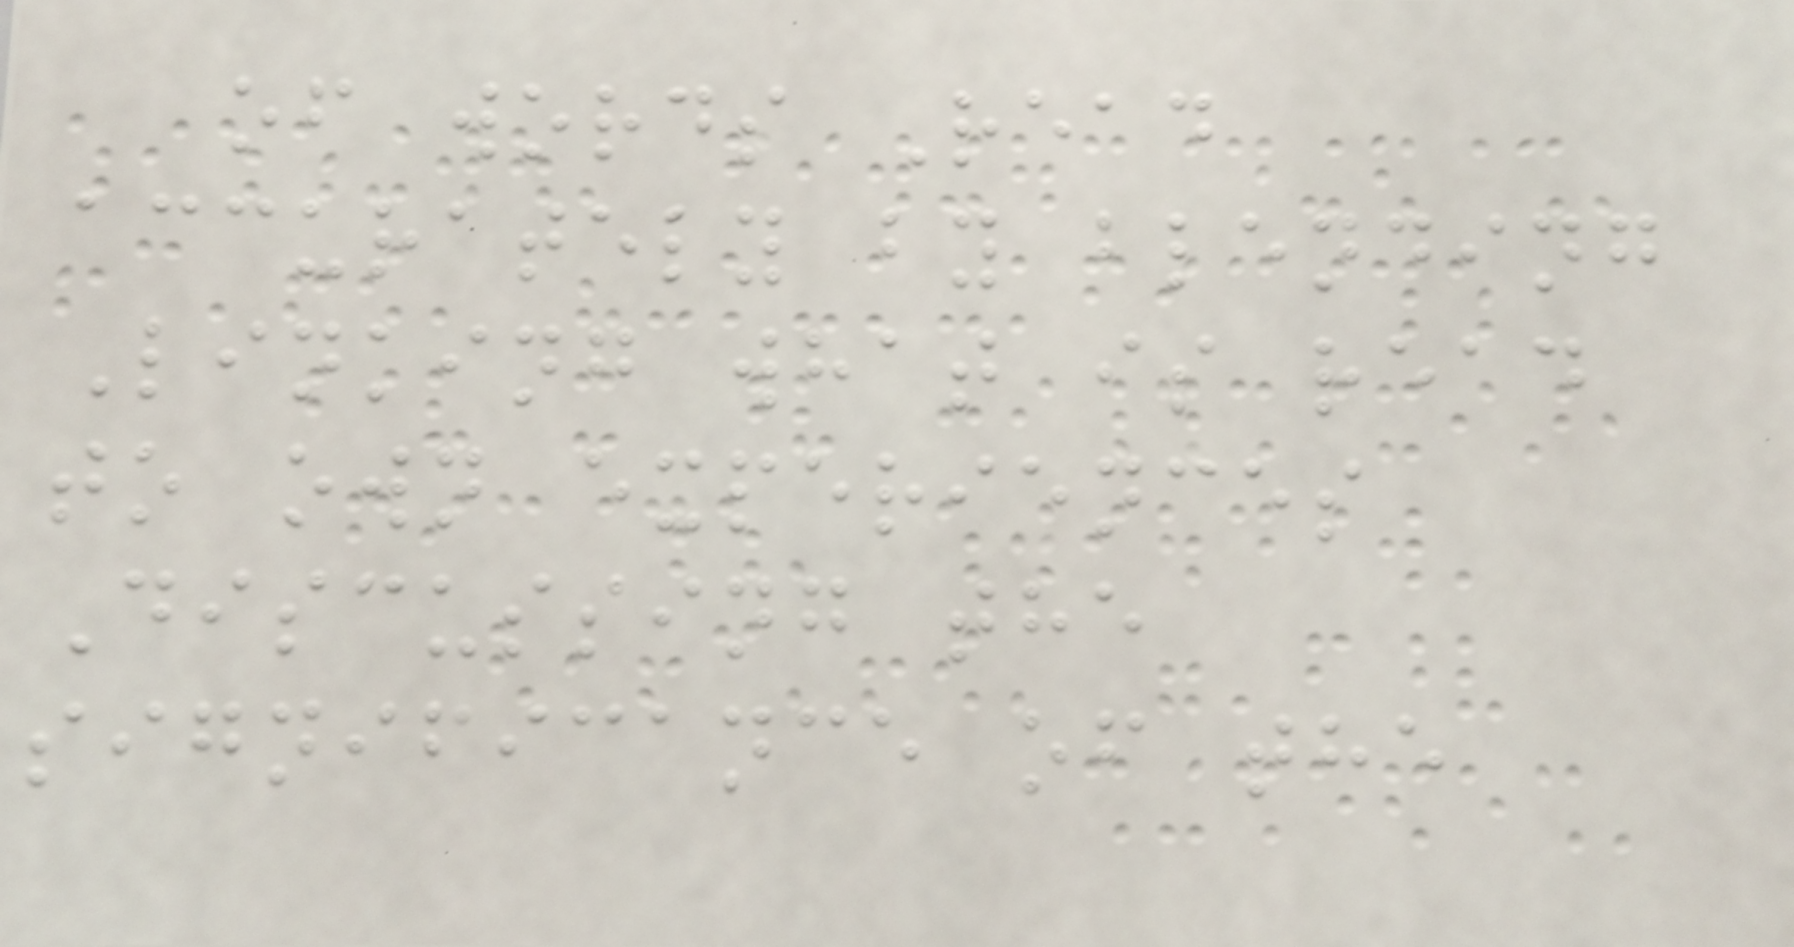of words Read
accurately by blending
Linking what is read
to own experiences
Discussing the
significance of the
